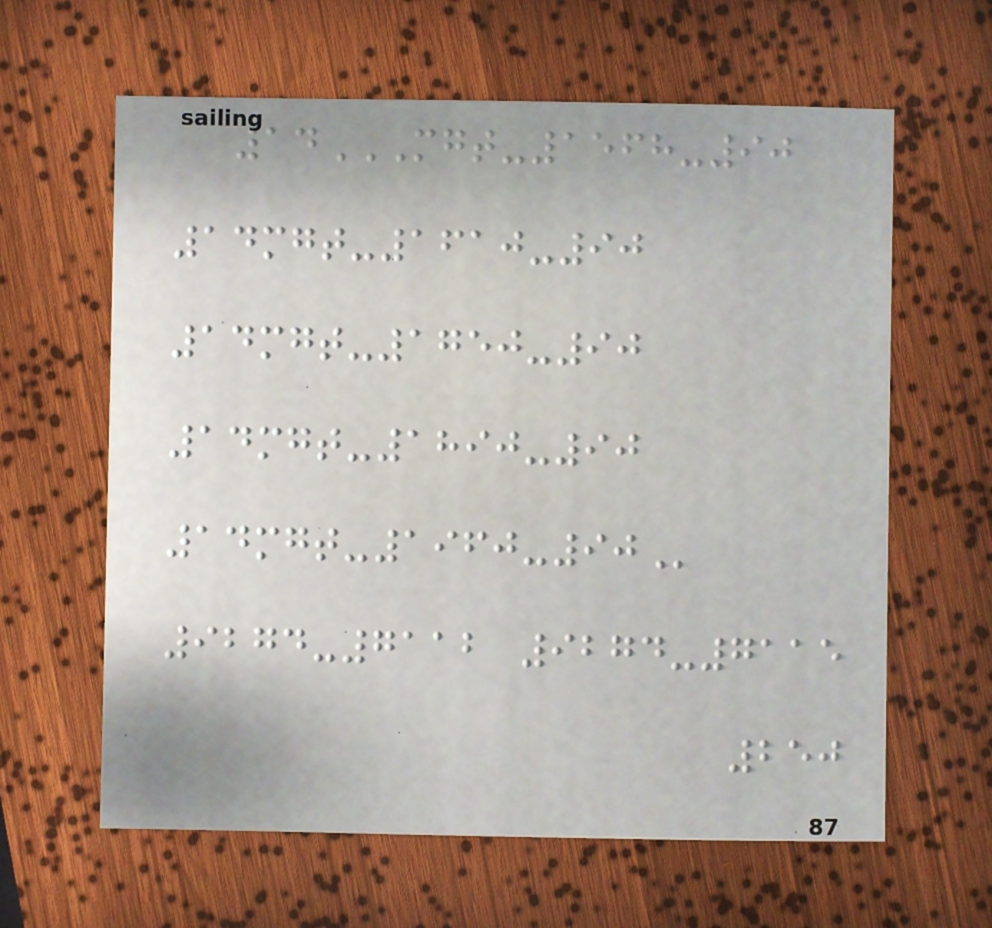14MGT-1568-90
14MGT-1610-90
14MGT-1750-90
14MGT-1890-90
14MGT-1960-90
9274-7112 9274-7115
250
